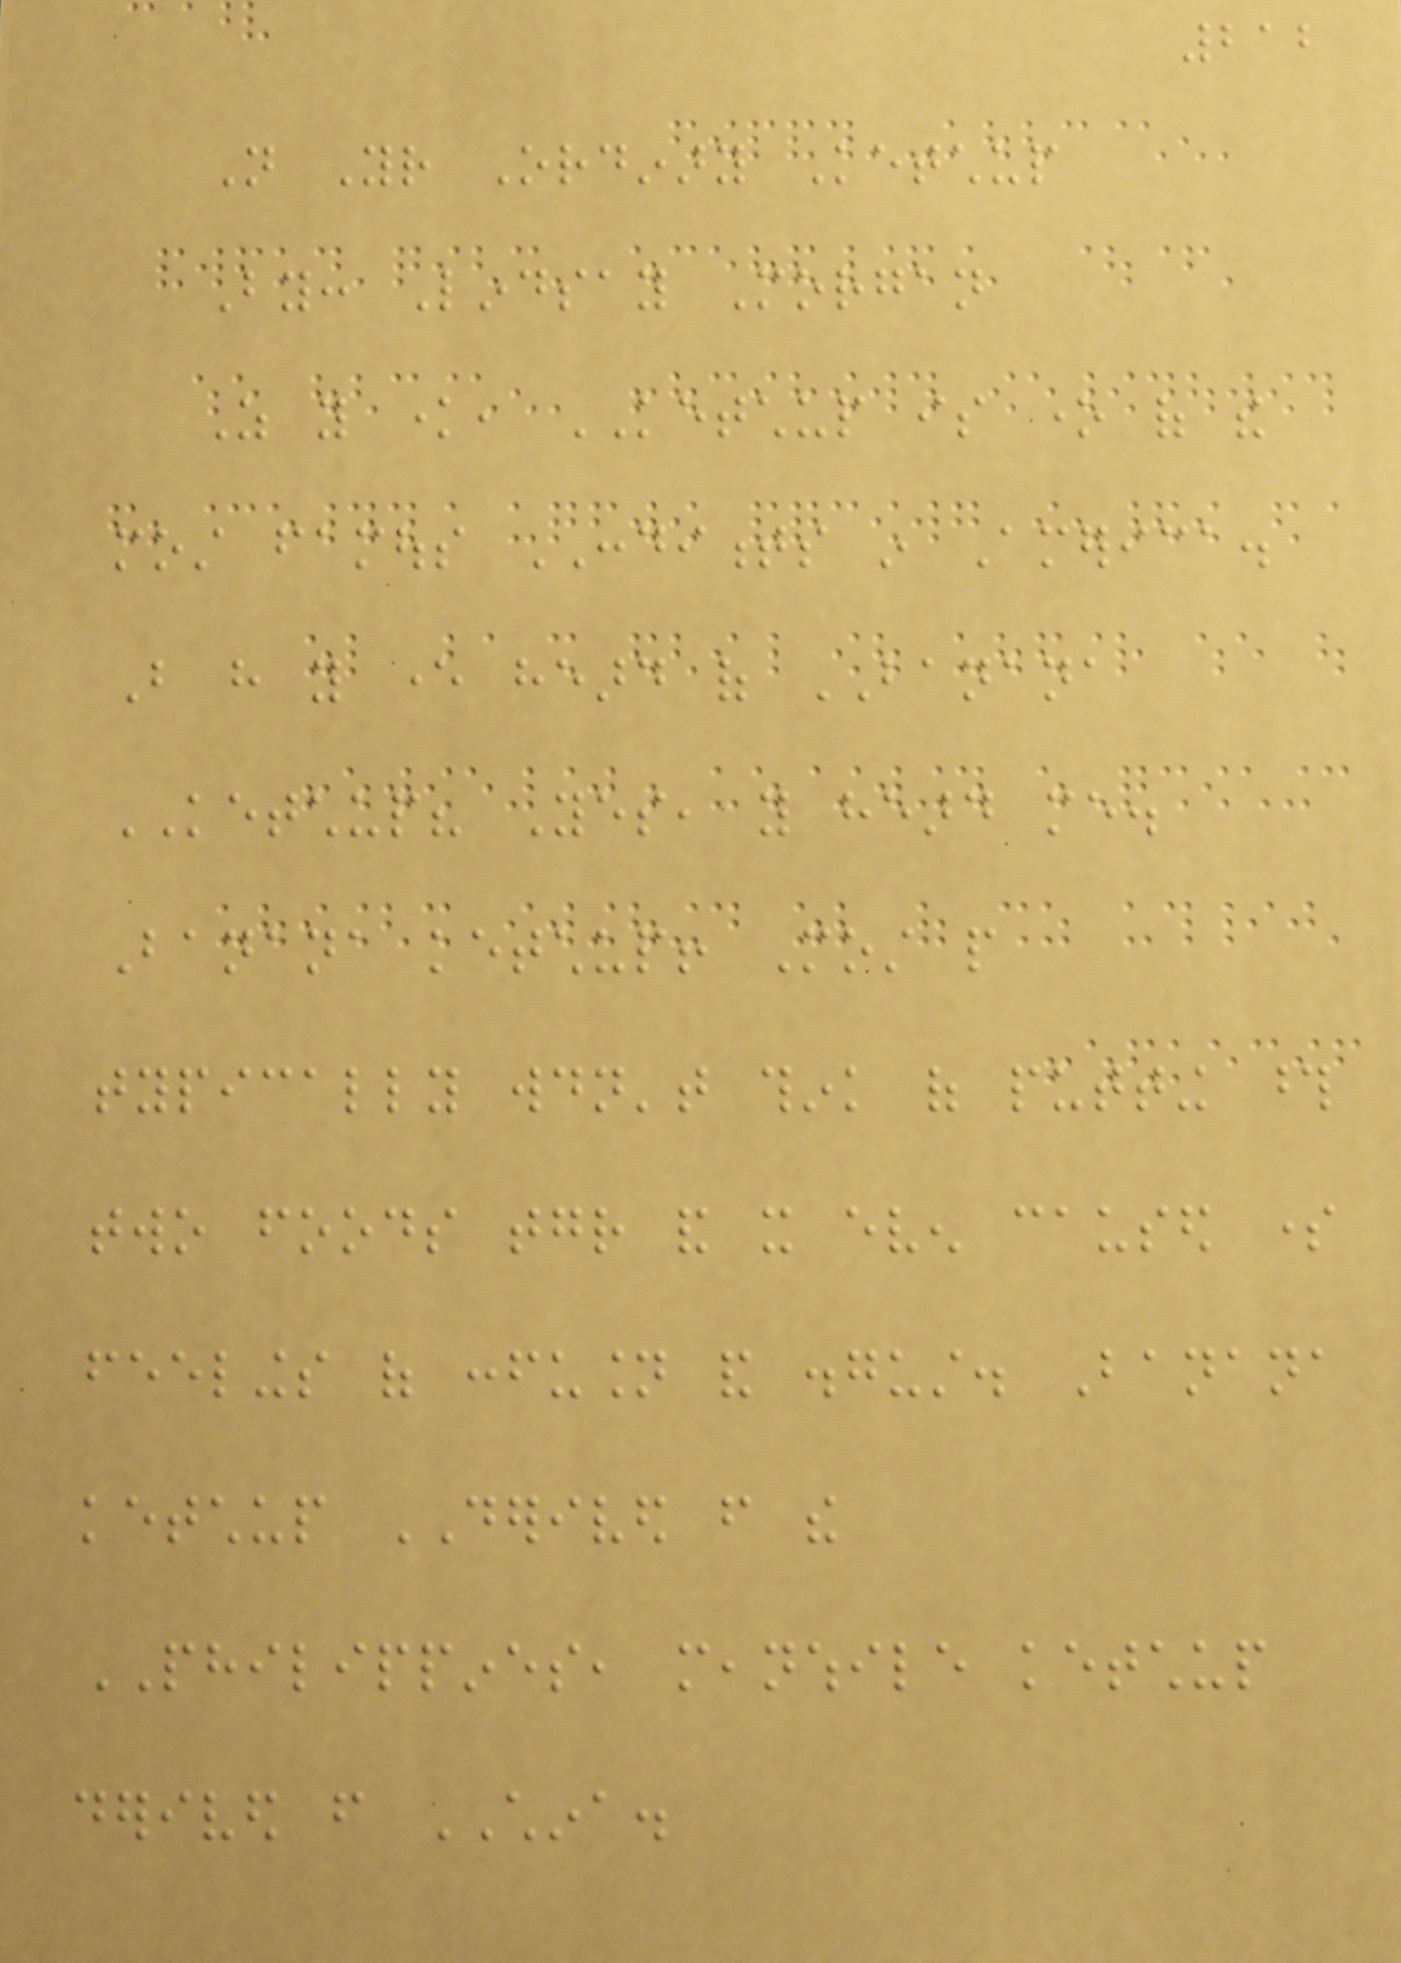212
Not Your Ordinary Ketchup
By: Lindsay Morgan
As you know, KETCHUP is one of the
most famous CONDIMENTS in America.
But have you ever heard of BANANA
KETCHUP? Yes, you heard me.
Banana ketchup! Most people
typically wouldn't think of putting those
two foods together and it even caused some
feelings of confusion and disgust. Banana
ketchup DERIVED from the
PHILIPPINES, meanwhile ketchup
derived from CHINA.
